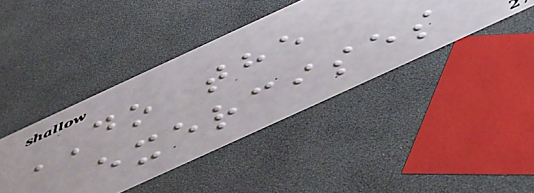DO the
exercises
